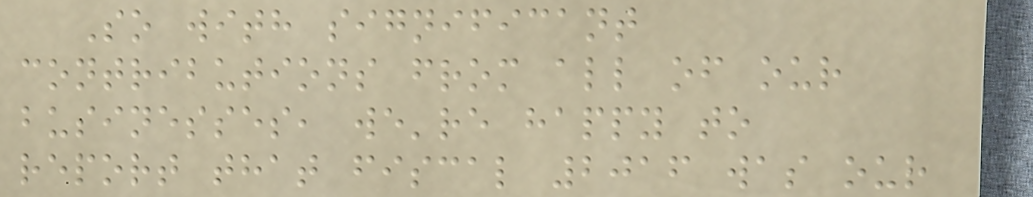So with significant
contributions from all of our
businesses, we're happy to
report that fiscal 2016 was our
